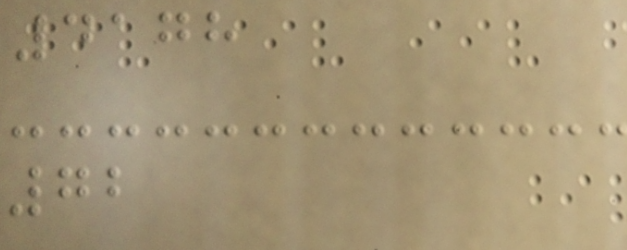4178
72
